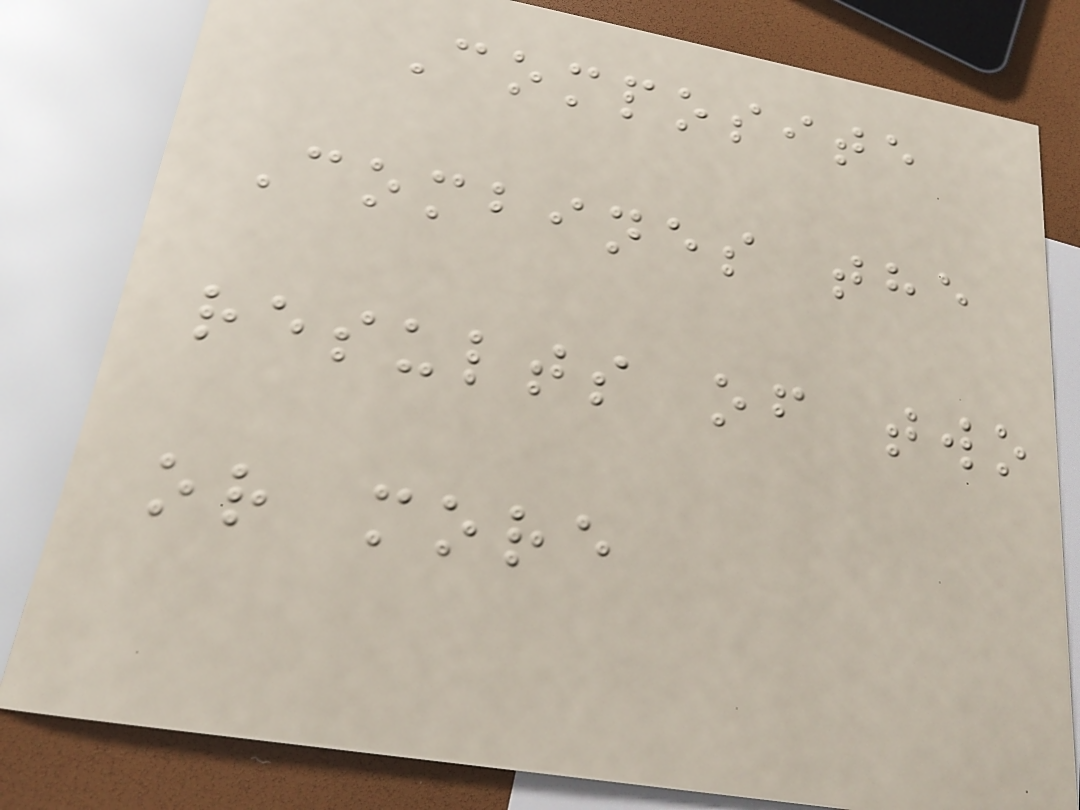Composite
Combines the
results of two
or more
